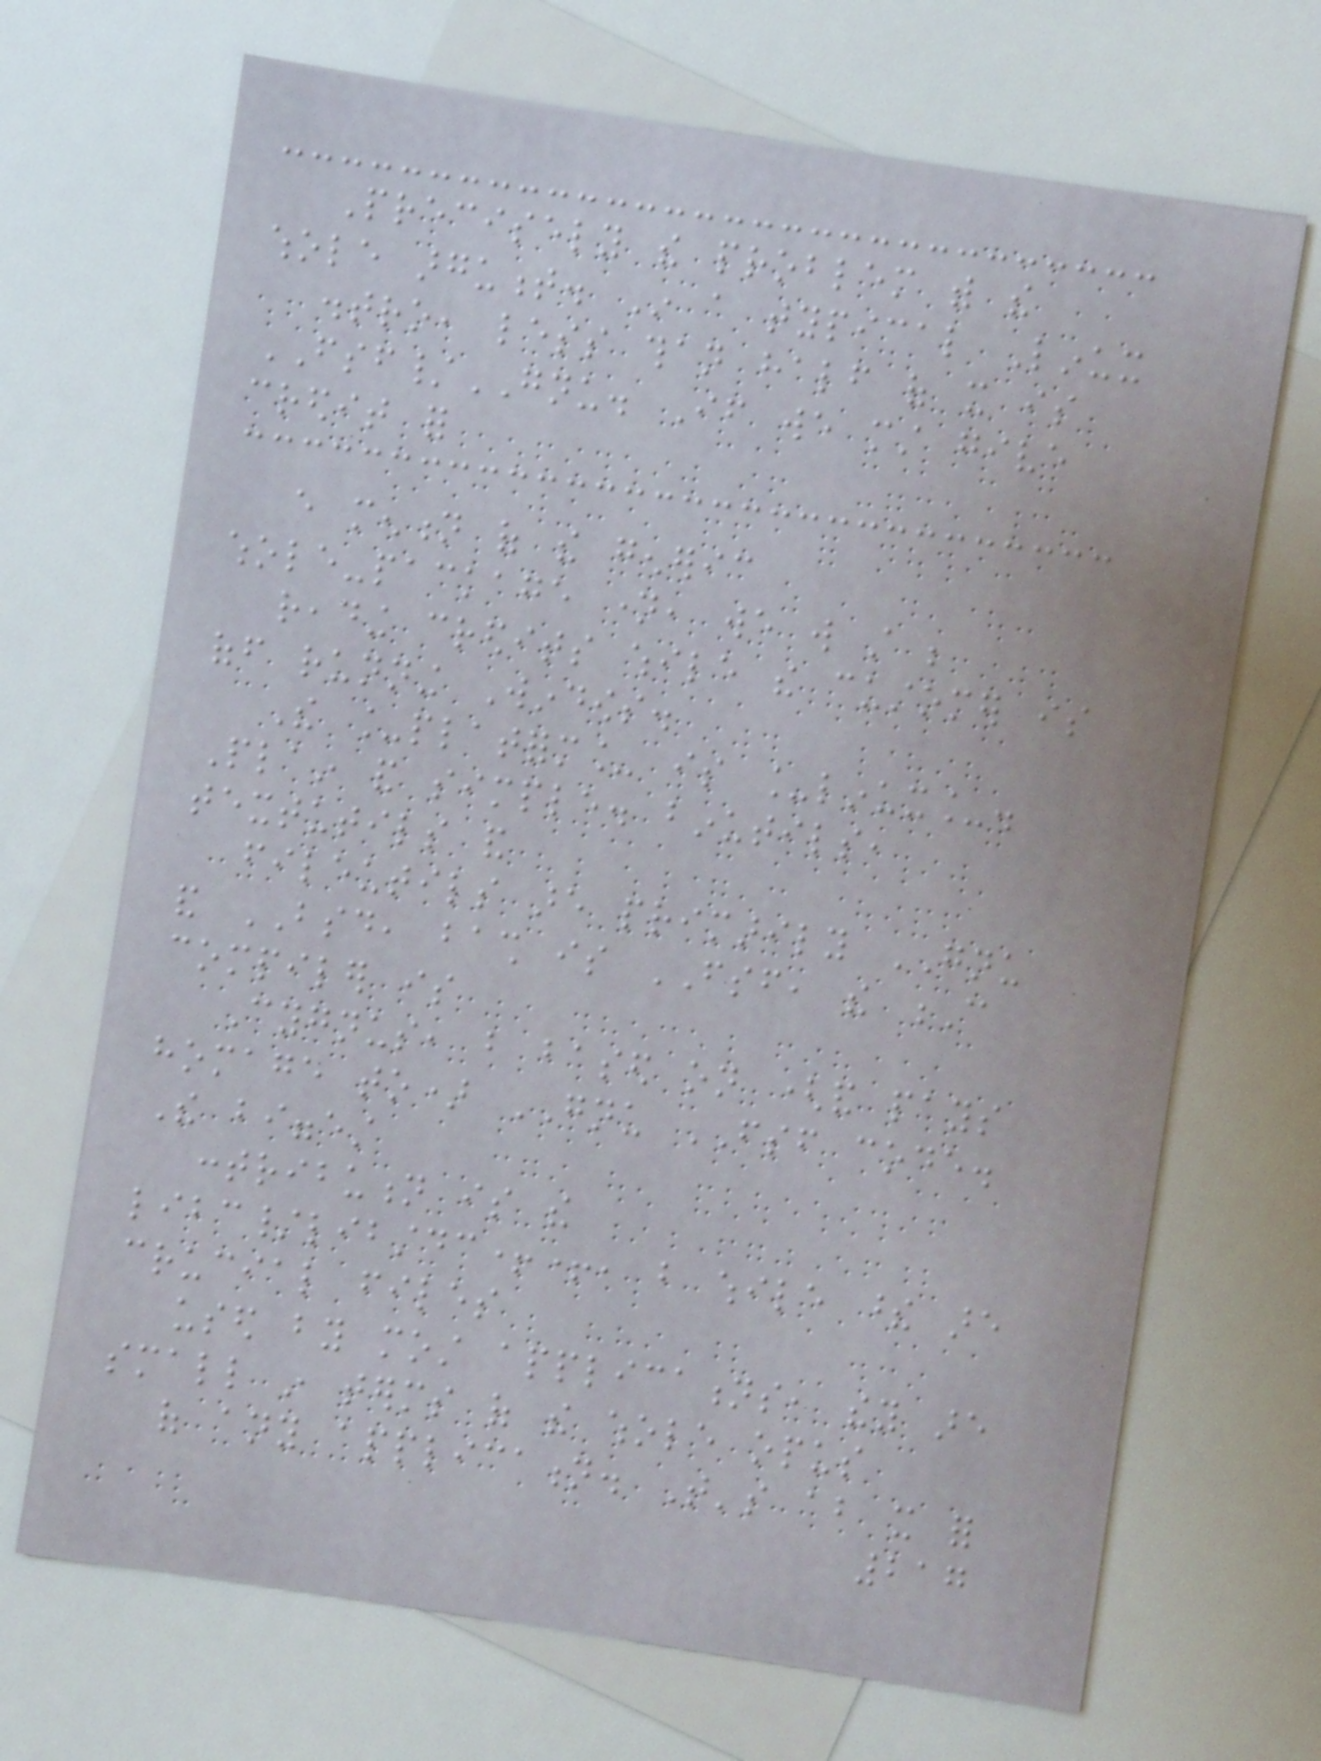Precisely the problem with the
whole argument. In a typical Linux
distro, less than half of it is
FSF/GNU. If we must give
credit for
every mention of the generic
whole-package name, we will still be
reading credits while the customer is
off running Windows.
The _platform_ is _linux_.
Plain and simple. binutils,
textutils and
fileutils are primarily GNU
and BSD, bash is FSF, the C
compiler is
Cygnus, but based on (and pays
homage to) GNU FSF code.
The biggest
contribution is the
libc/libstdc++, but while these are
crucial files
used by most applications, they are
small in terms of the whole opus
of any application. That's about it for
217
